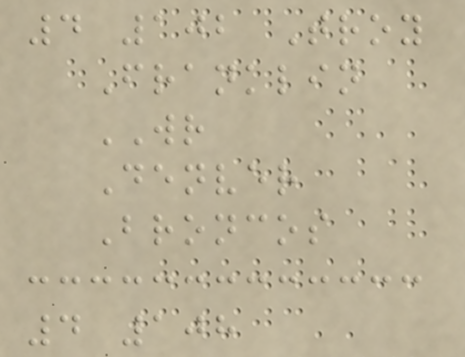4 102 Troy
Franklin
WR
Denver
Broncos
4 108
